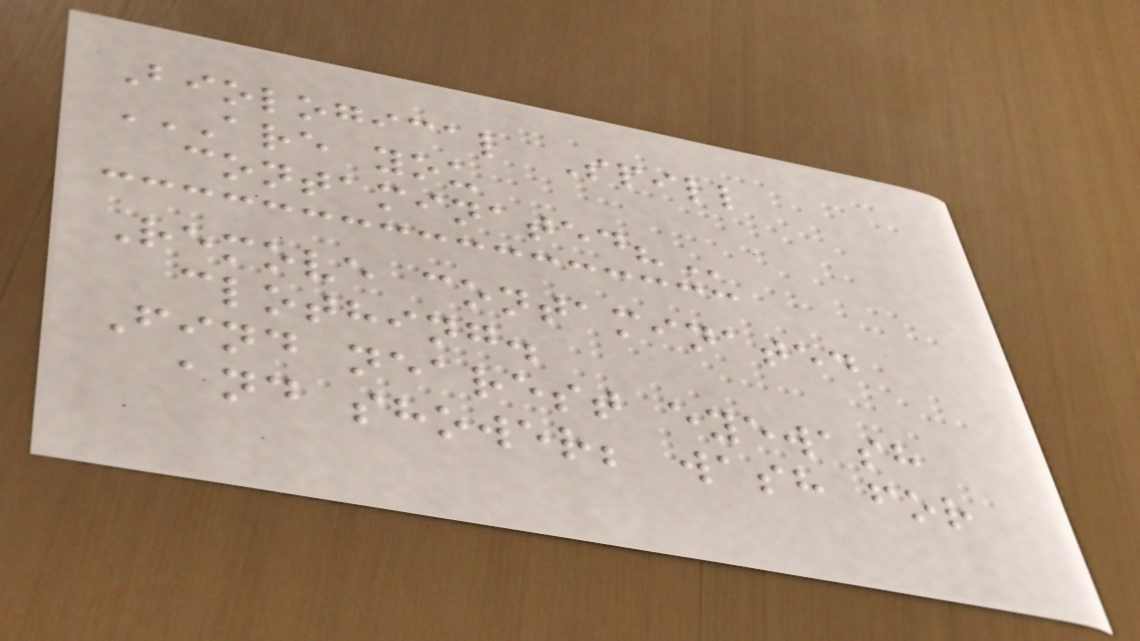Biological Spill
ARE YOU
CONTAMINATED?
Remove contaminated
clothing.
Find nearest eyewash
and shower; wash for
